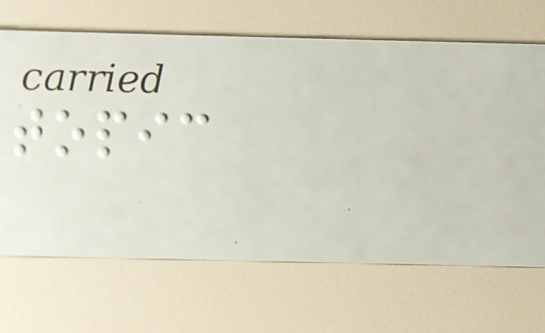topic
